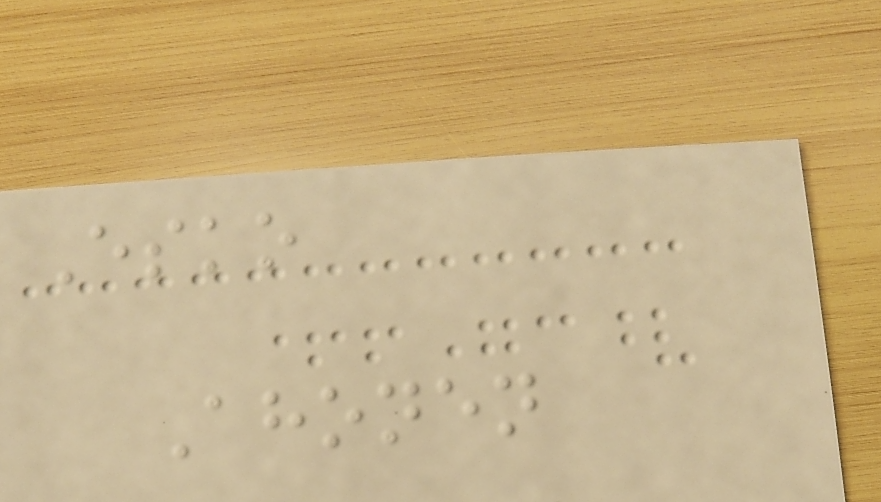Esko
Ahonen
